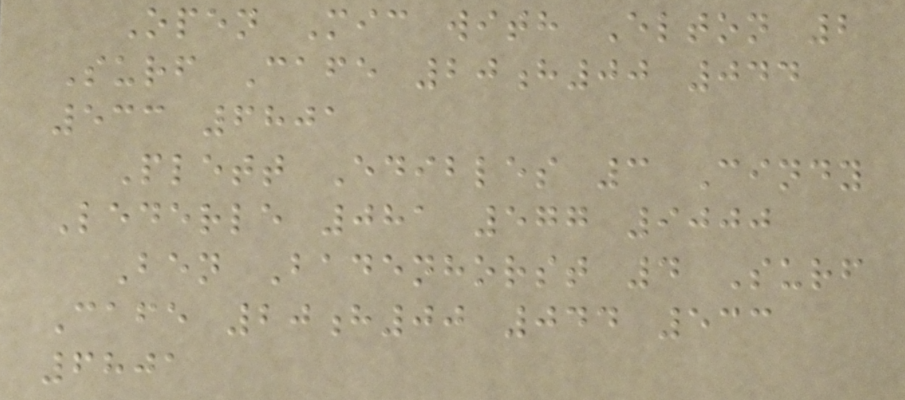Open Mic with Elton 2
Surf Cafe 20h00 044
533 6801
Plett Edibles 3 Cindy
Lederle 081 577 9000
Ben Badenhorst 4 Surf
Cafe 20h00 044 533
6801
